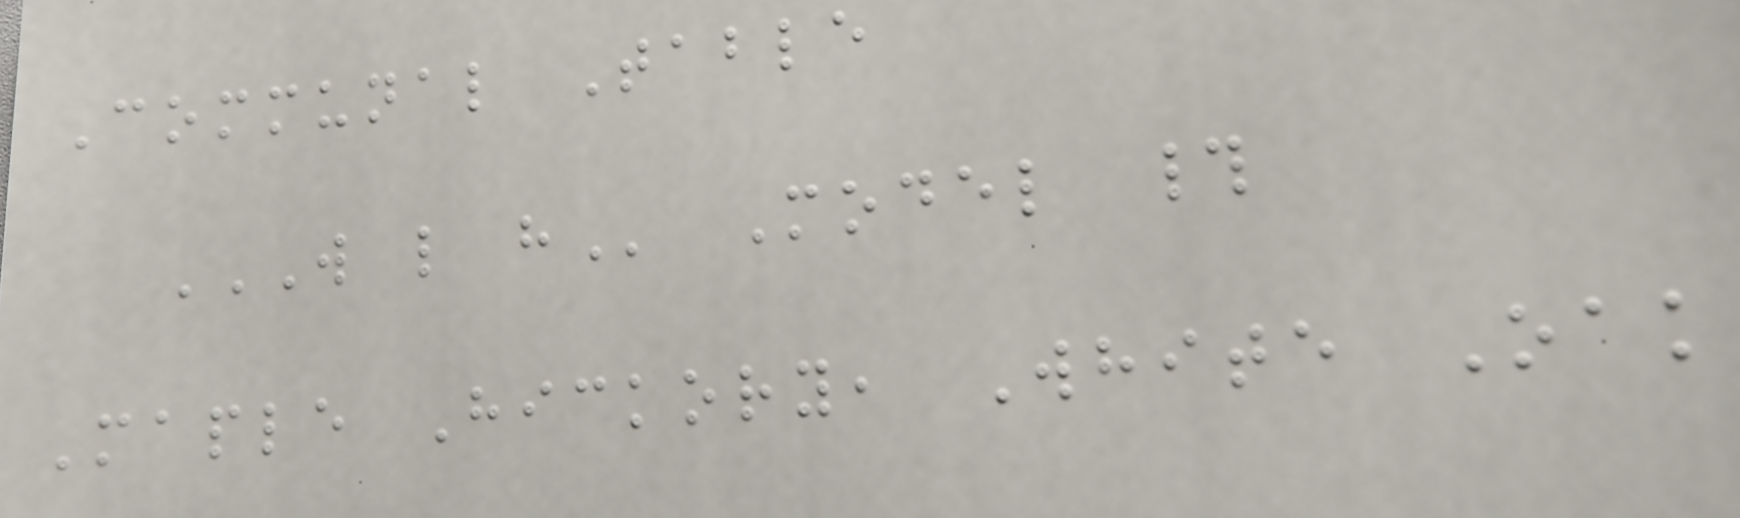Communal Table
W L H Model #
Maple Hickory, White Oak
